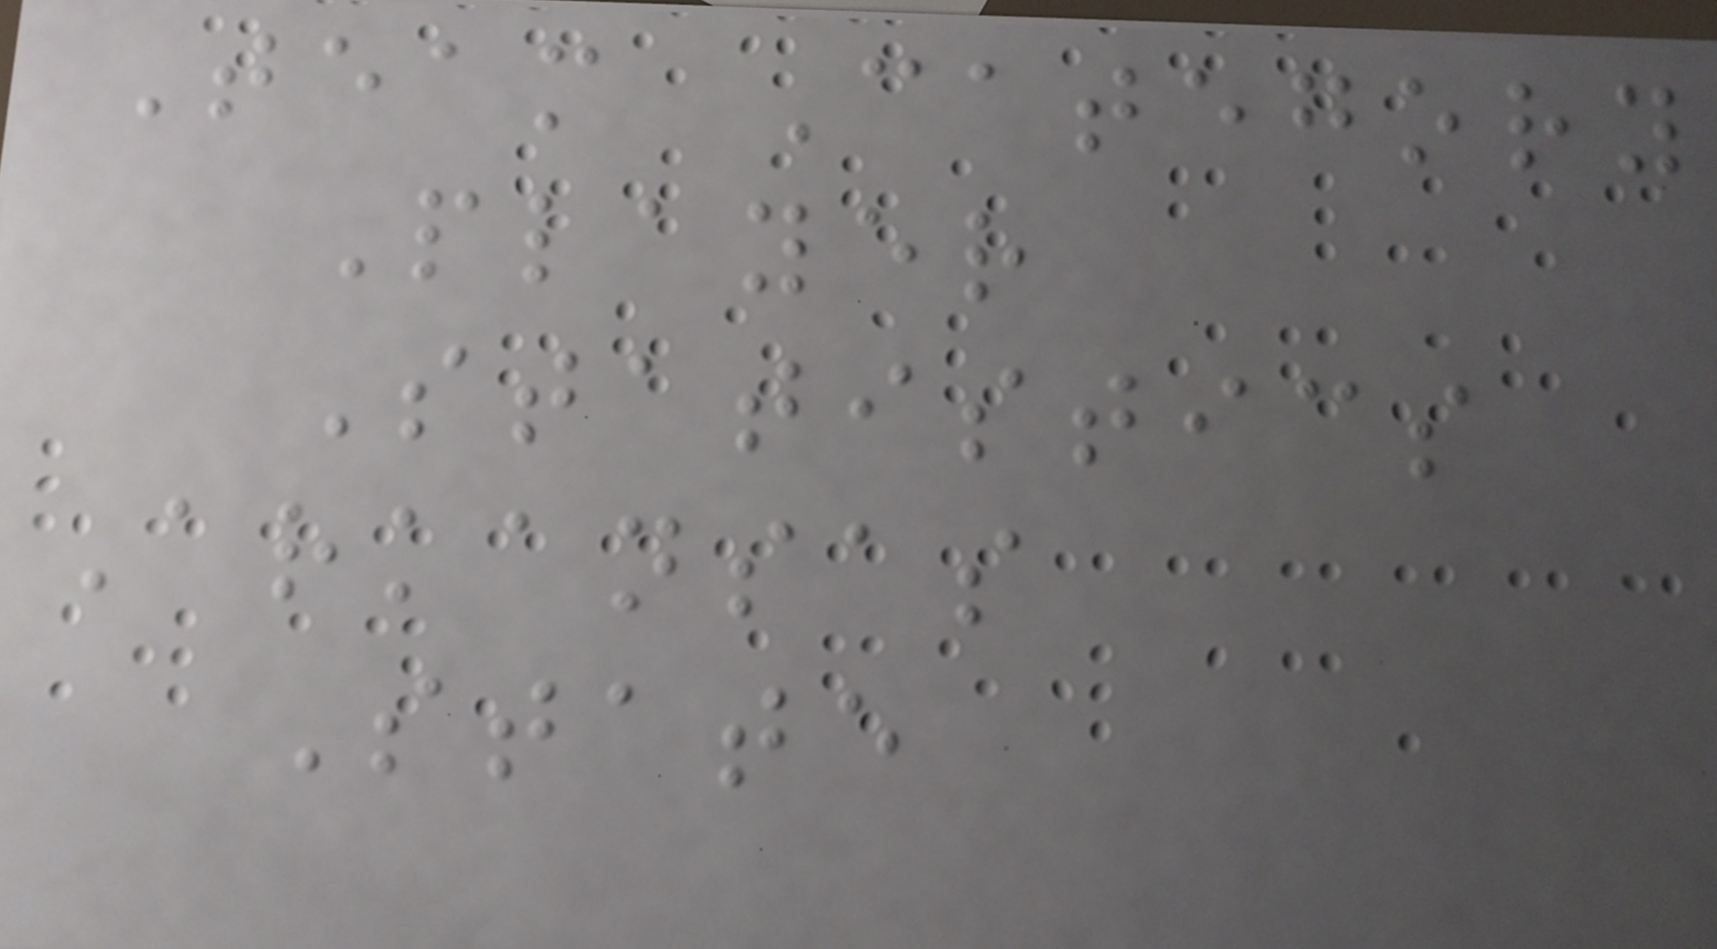Team Category
Player
Statistics
Arkansas
State
